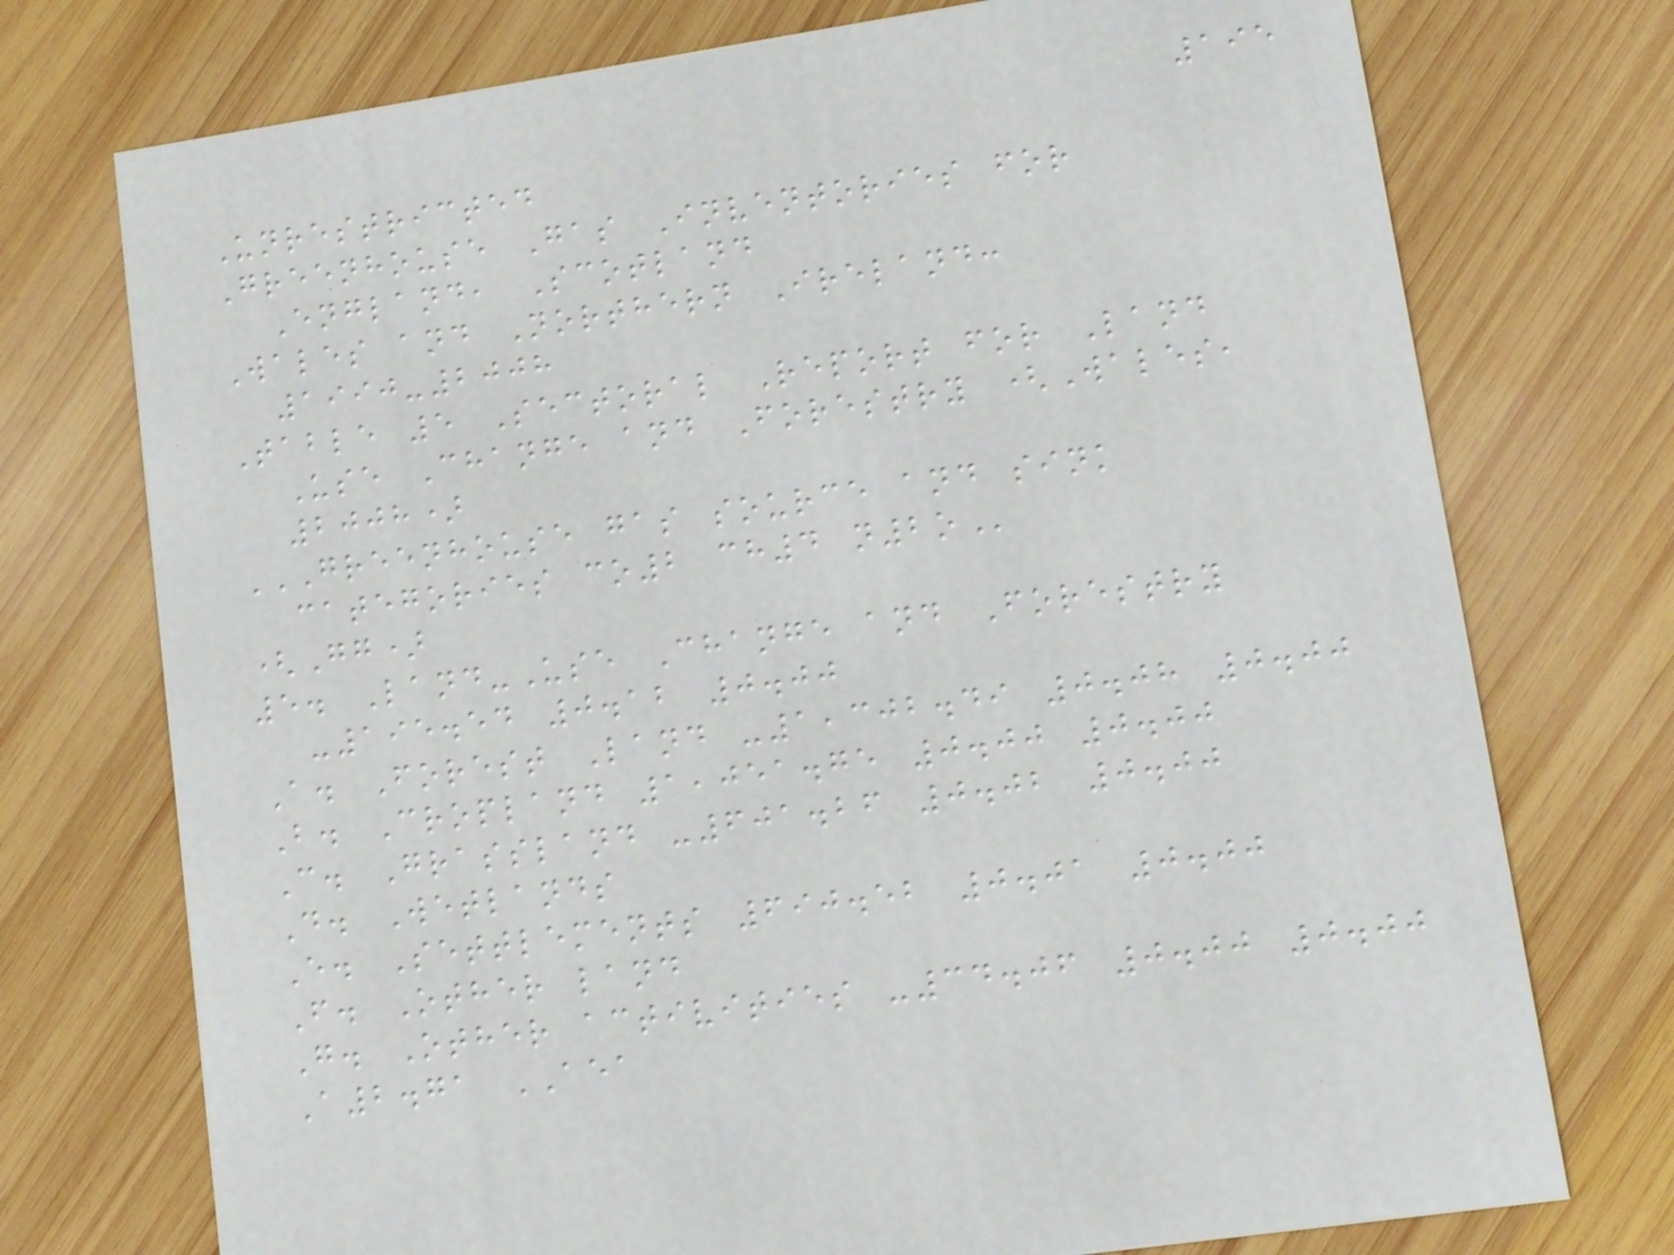195
Unrestricted
Greenhouse Gas Inventories for
England, Scotland
Wales and Northern Ireland:
1990-2008
Table 5 Sectoral Report for Land
Use Change and Forestry (Wales,
2008)
GREENHOUSE GAS SOURCE AND SINK
CATEGORIES CO2 CH4 N2O
(Gg)
5. Land-Use Change and Forestry
-195.54 0.12 0.00
A. Forest Land -1,302.49 0.08 0.00
B. Cropland 1,051.75 0.00 0.00
C. Grassland -601.26 0.02 0.00
D. Wetlands
E. Settlements 690.52 0.01 0.00
F. Other land
G. Other activities -34.06 0.00 0.00
A2.71 AEA
